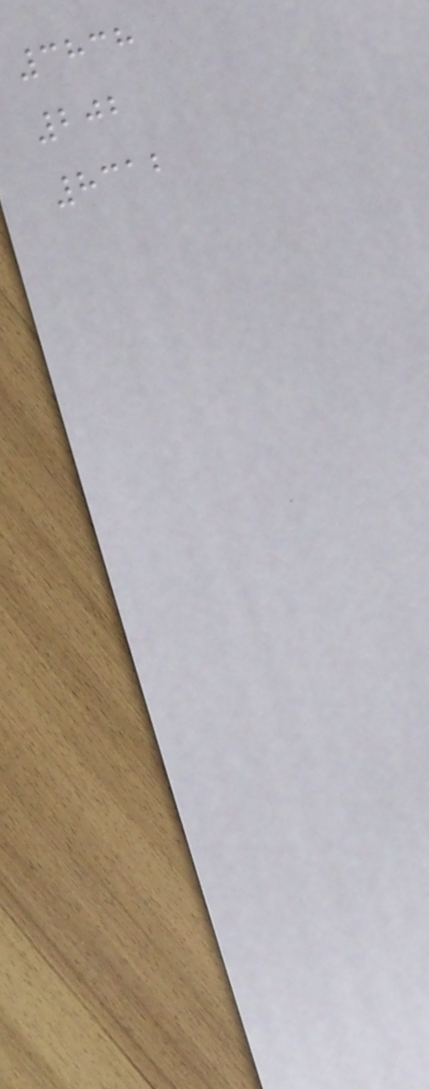3838
202
8312
